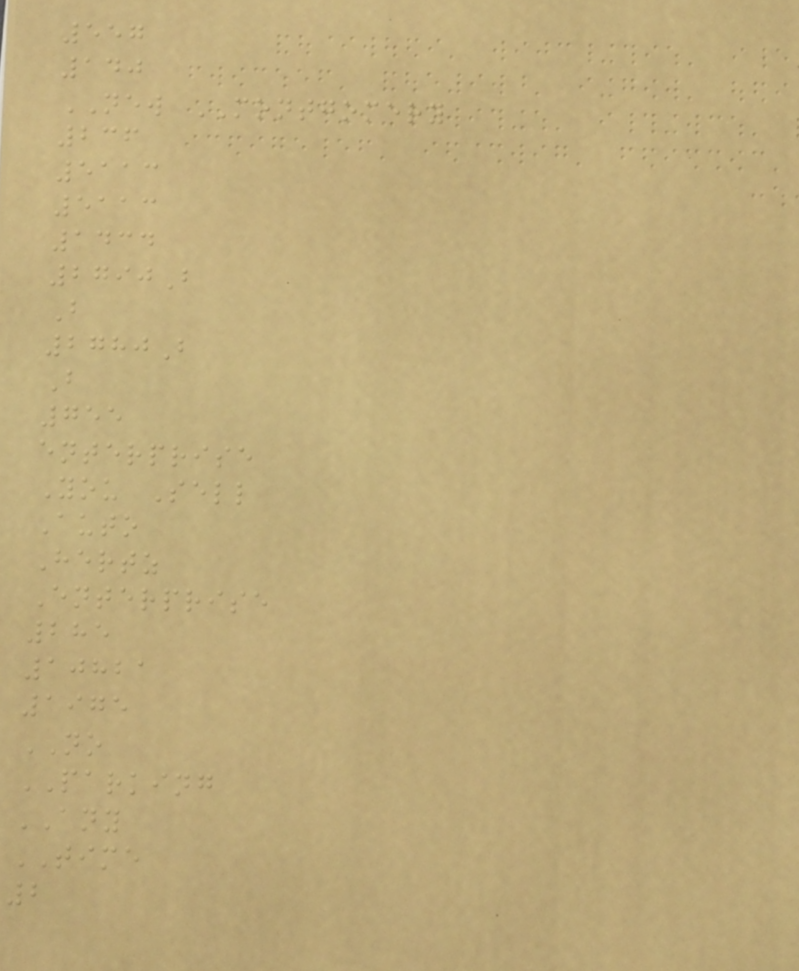557
140
NEW MONTGOMERY
236
5113
5113
1434
2790B
B
2780B
B
755
enterprise
You Sell
Auto
Hertz
Enterprise
285
10821
1975
NO
PARKING
ANY
TIME
2
